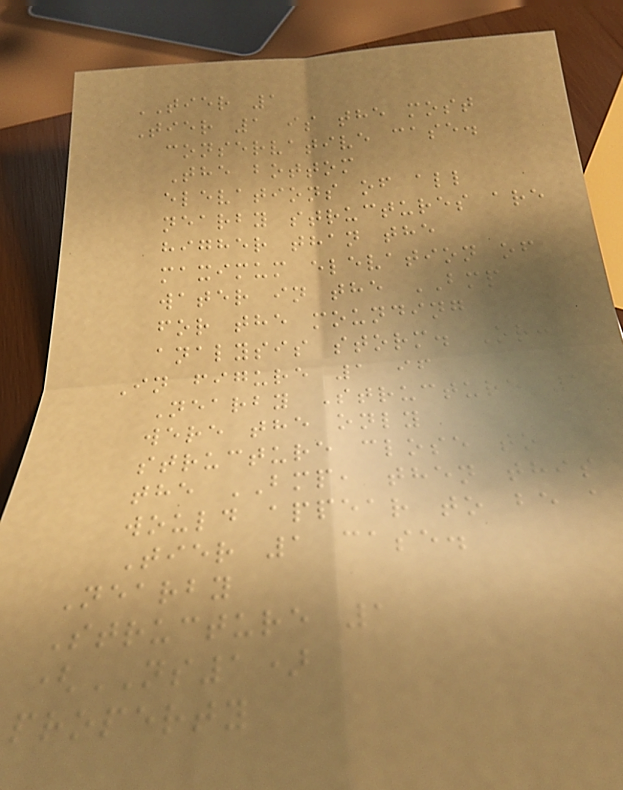TIER 1
Tier 1 is the most
conservative case.
The bottom
elevations of all
nearby structures are
higher than the
maximum elevation of
water in the BMP
for the mounding
analysis storm. Or:
In figure 1 if
Nearby Structure 1
were the only
structure close to
the BMP, then this
would appear to be a
Tier 1 case.
Nearby
Structure 1
(NS1)
property
